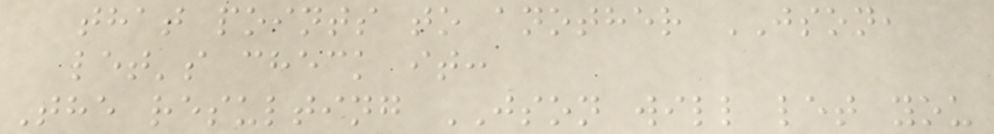that points to another JSON,
let's check it:
The resulting JSON will let you
